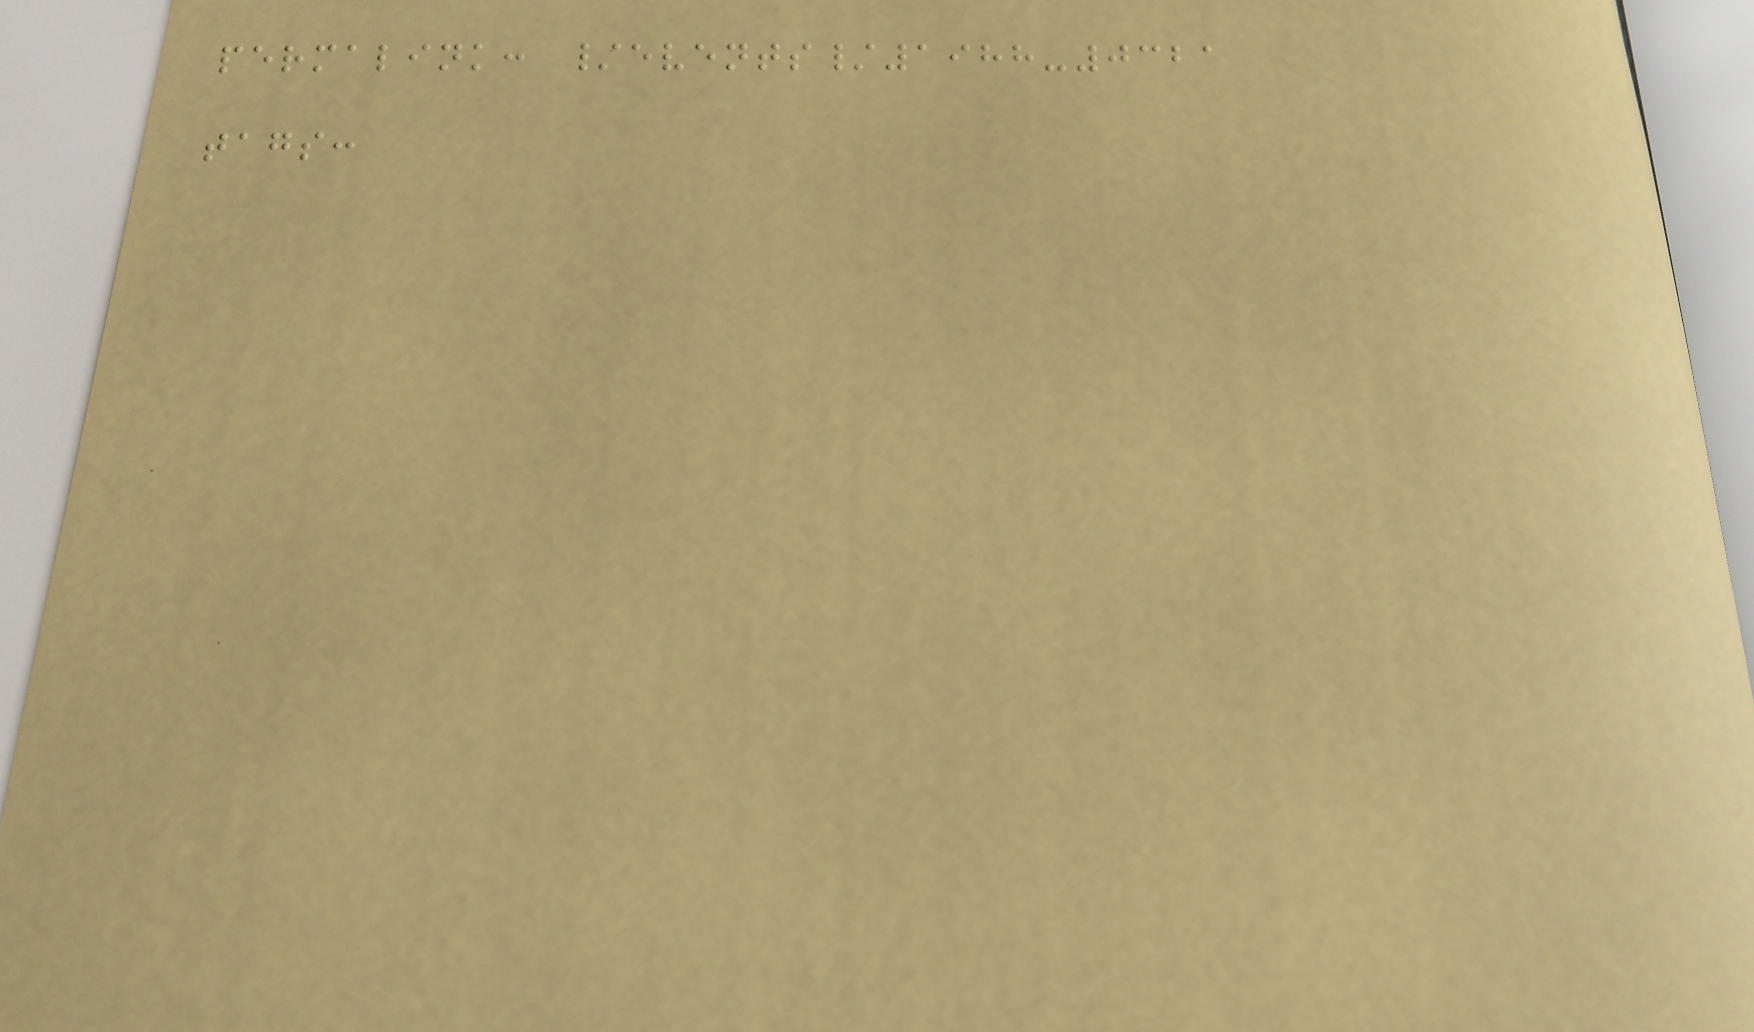permalink: /events/1988-0321
tags:
